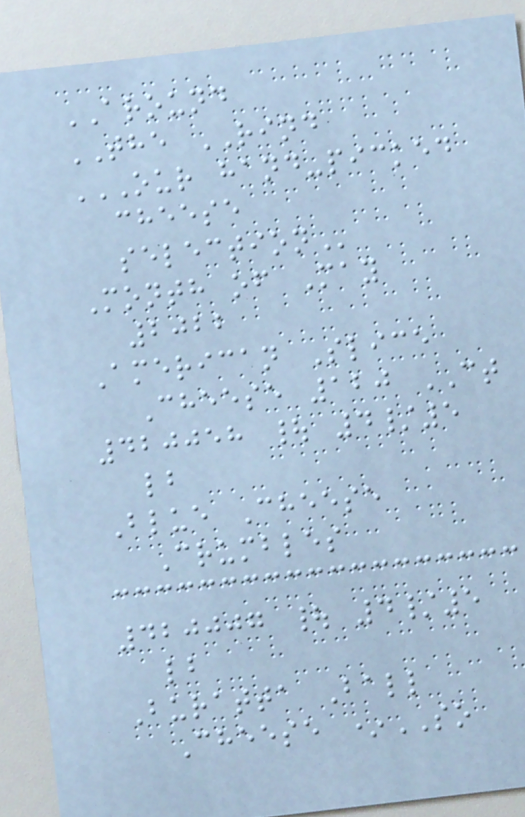AROUND
THE RIND
OUR HAND-PICKED
CHEESE
SELECTION
Month of May
2022
American Slice
Cheese 120 CT
420058 | 4/5
lb
Blue Cheese
Crumbles
420007 | 4/5
lb
Buratta Ball
Cheese *SO
